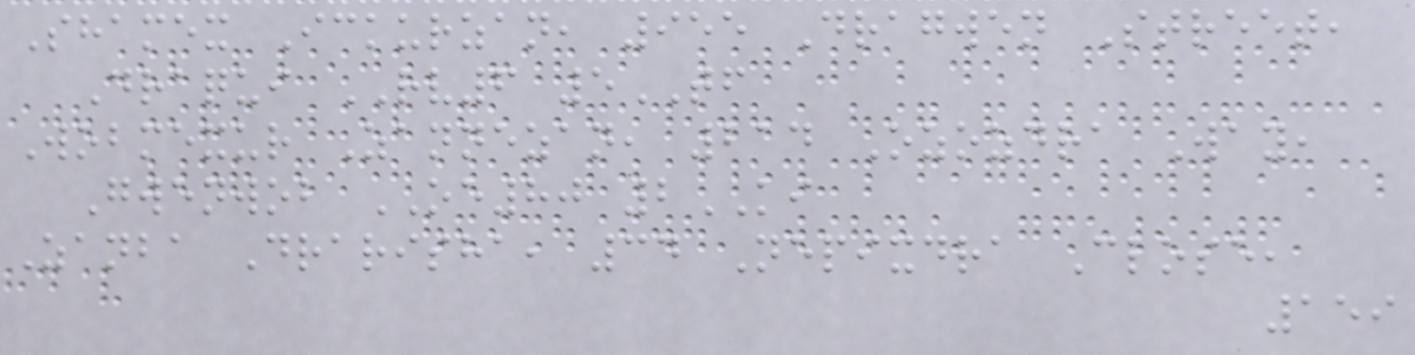Shamex Ickurzan, 955 Dragwen Street,
Draqui RV6 5TF
Wobmexur Zannezan, 214 Ozozdra Way,
Gwenwob OE80 2KI
Zanba Drarisha, 34 Nepixdra Close,
159
